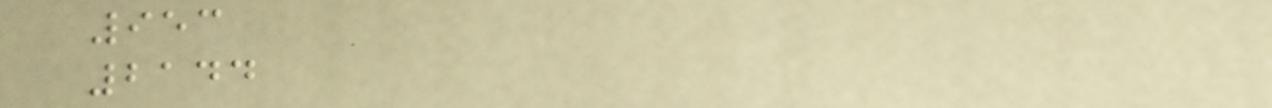953
2144
